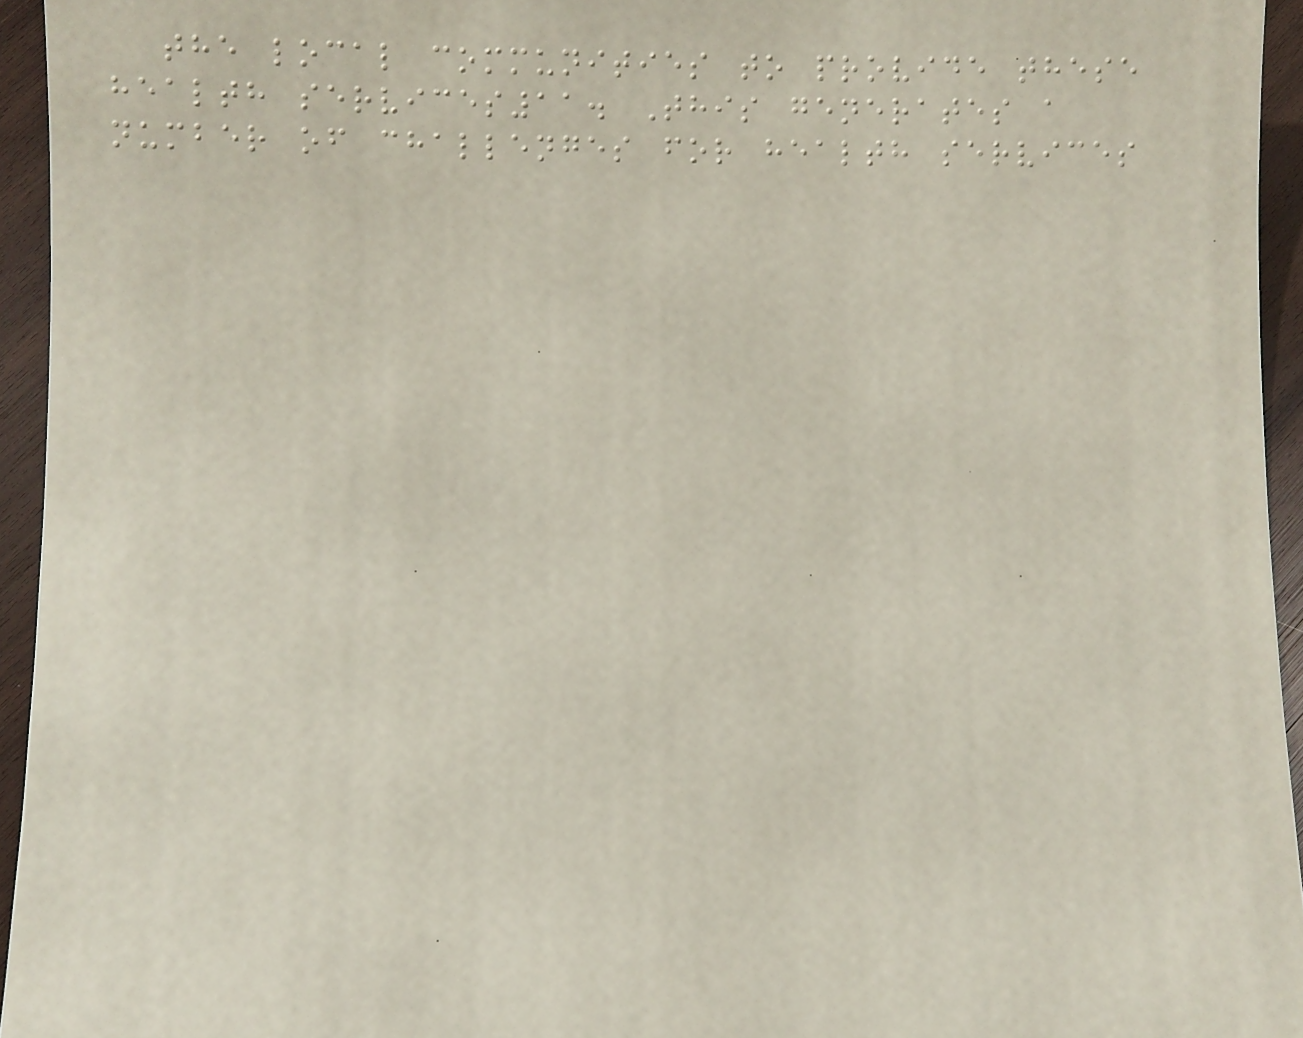the local communities to provide these
health services11. This generates a
number of challenges for health services
